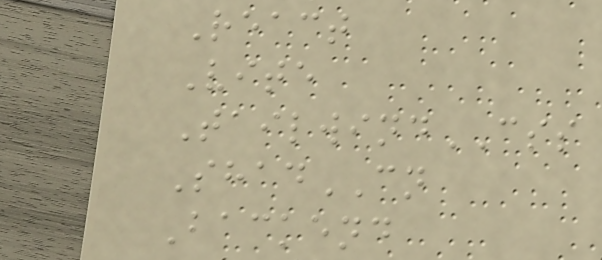React
Vite
TailwindCSS
ShadCN
Backend
